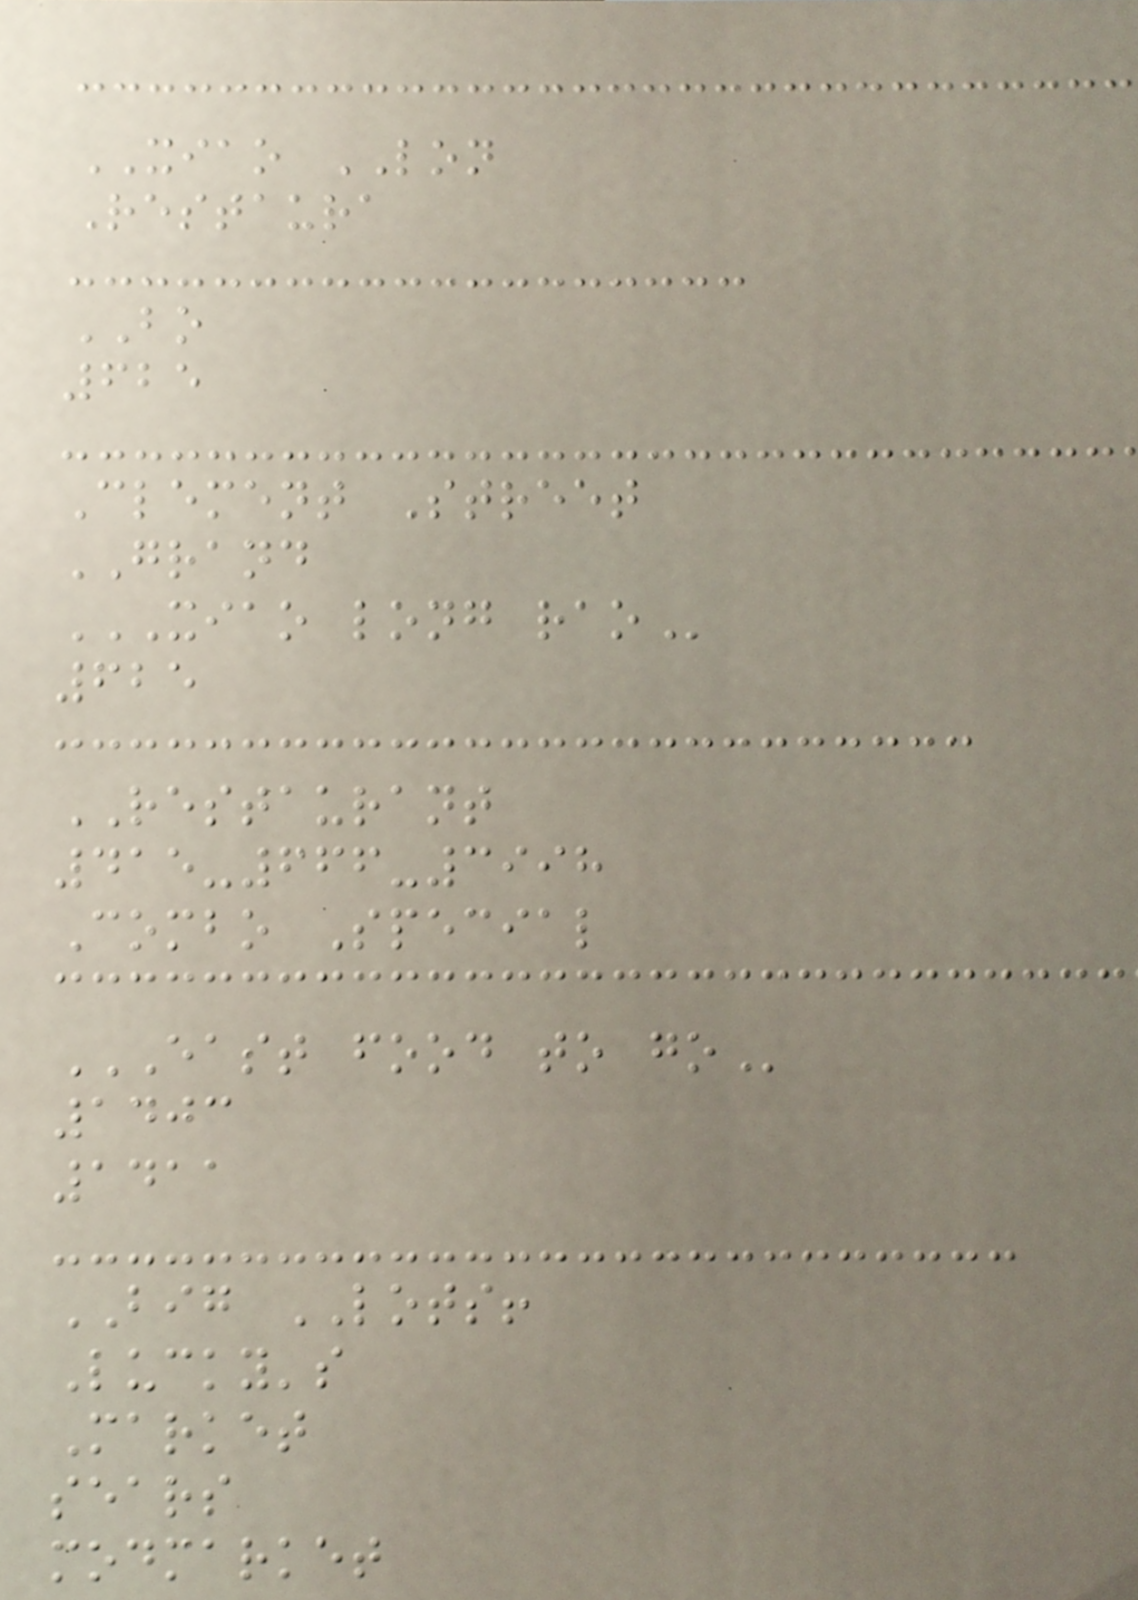XIAO LON
Restaura
BO
625
Clement Street
GRAND
XIAO LONG RAO
625
RESTAURANT
415-666-3998
Combo Special
EAST FOOD TO GO
1403
1411
BIG LOTS!
Lucky's
Market
sears
modmarket
